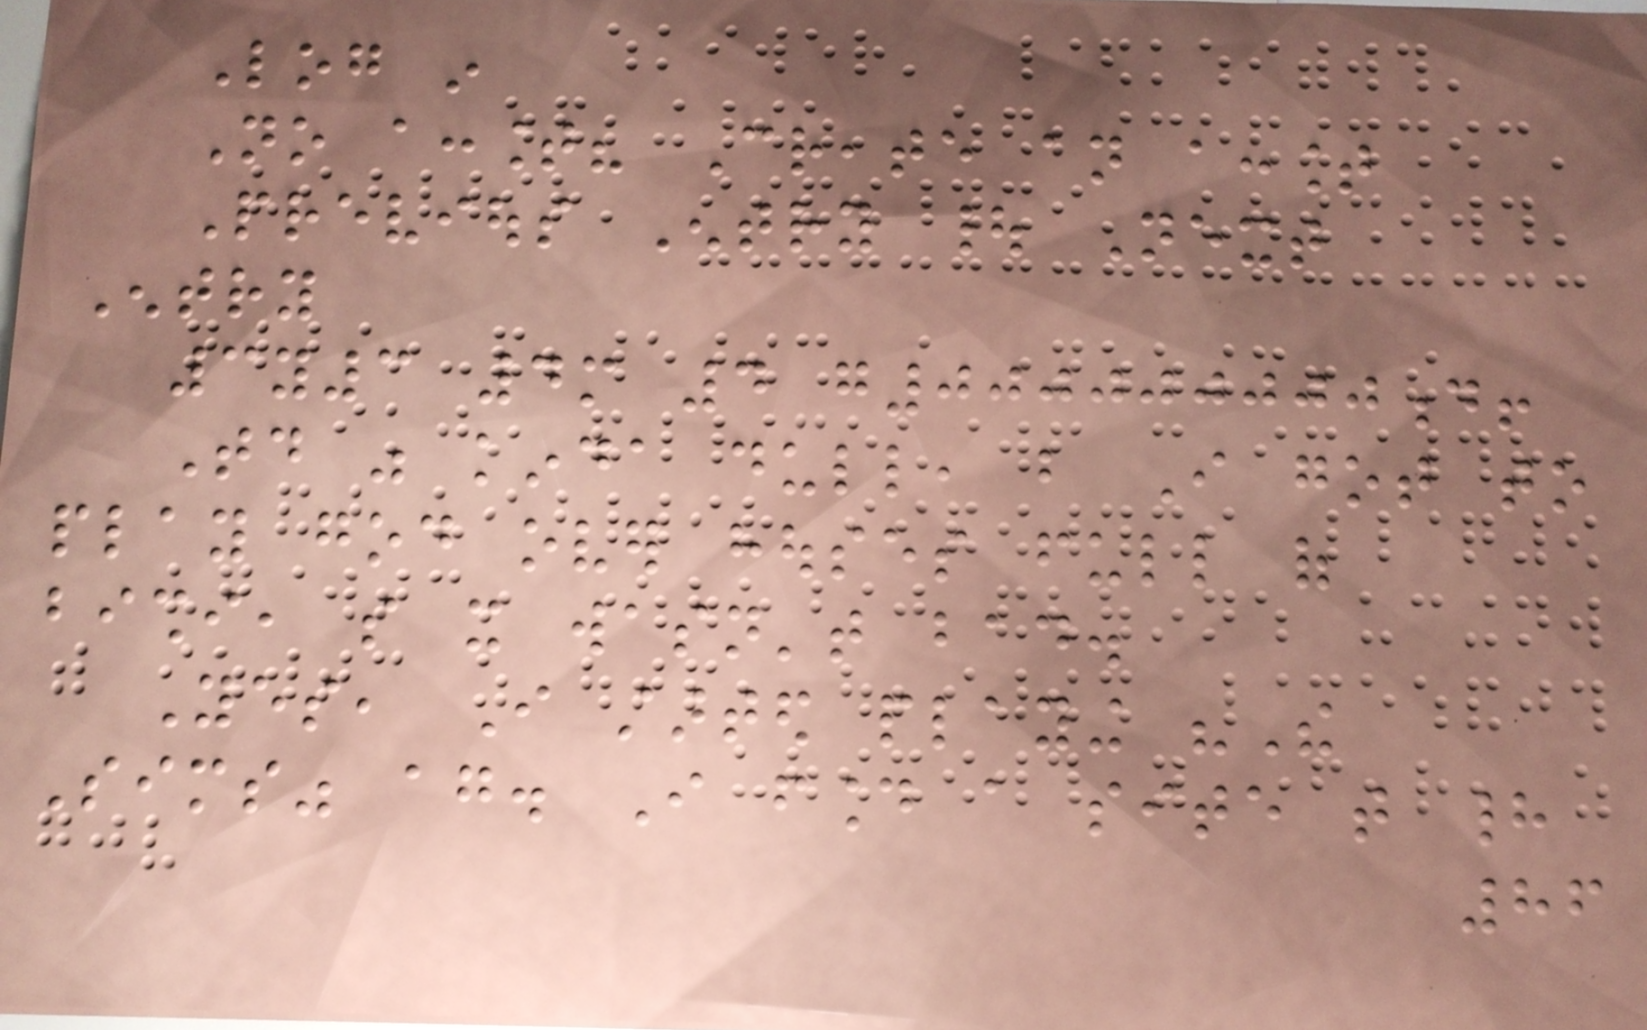Log in
No account? Create an account
Previous Entry | Next
Entry
3y3 4m 4 g000000000d!
Today was kinda dull, but I got to
play god over houses full of
bishi, so it wasn't bad.
Yes, I started playing "The
Sims" again. I found a site that had
86
